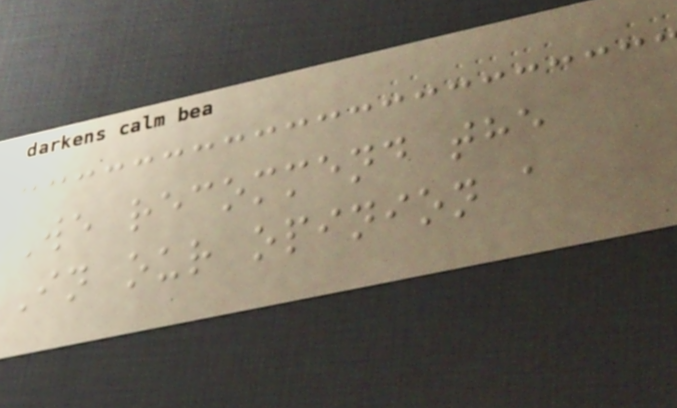We recommend the
In our opinion a
